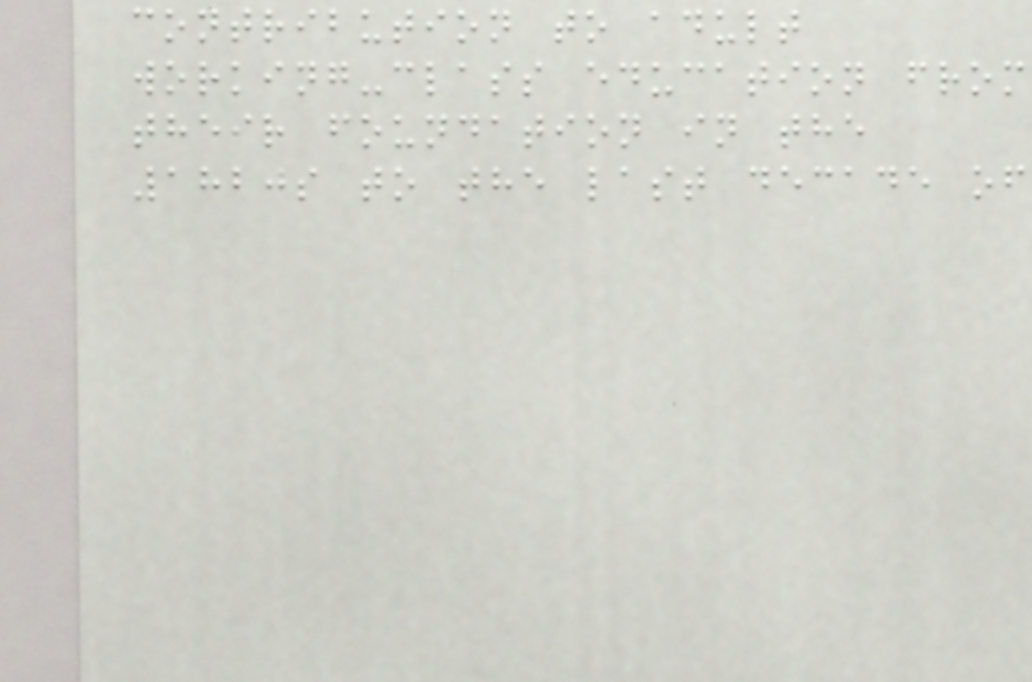contribution to adult
working-class education from
their foundation in the
1820s to the last decade of
